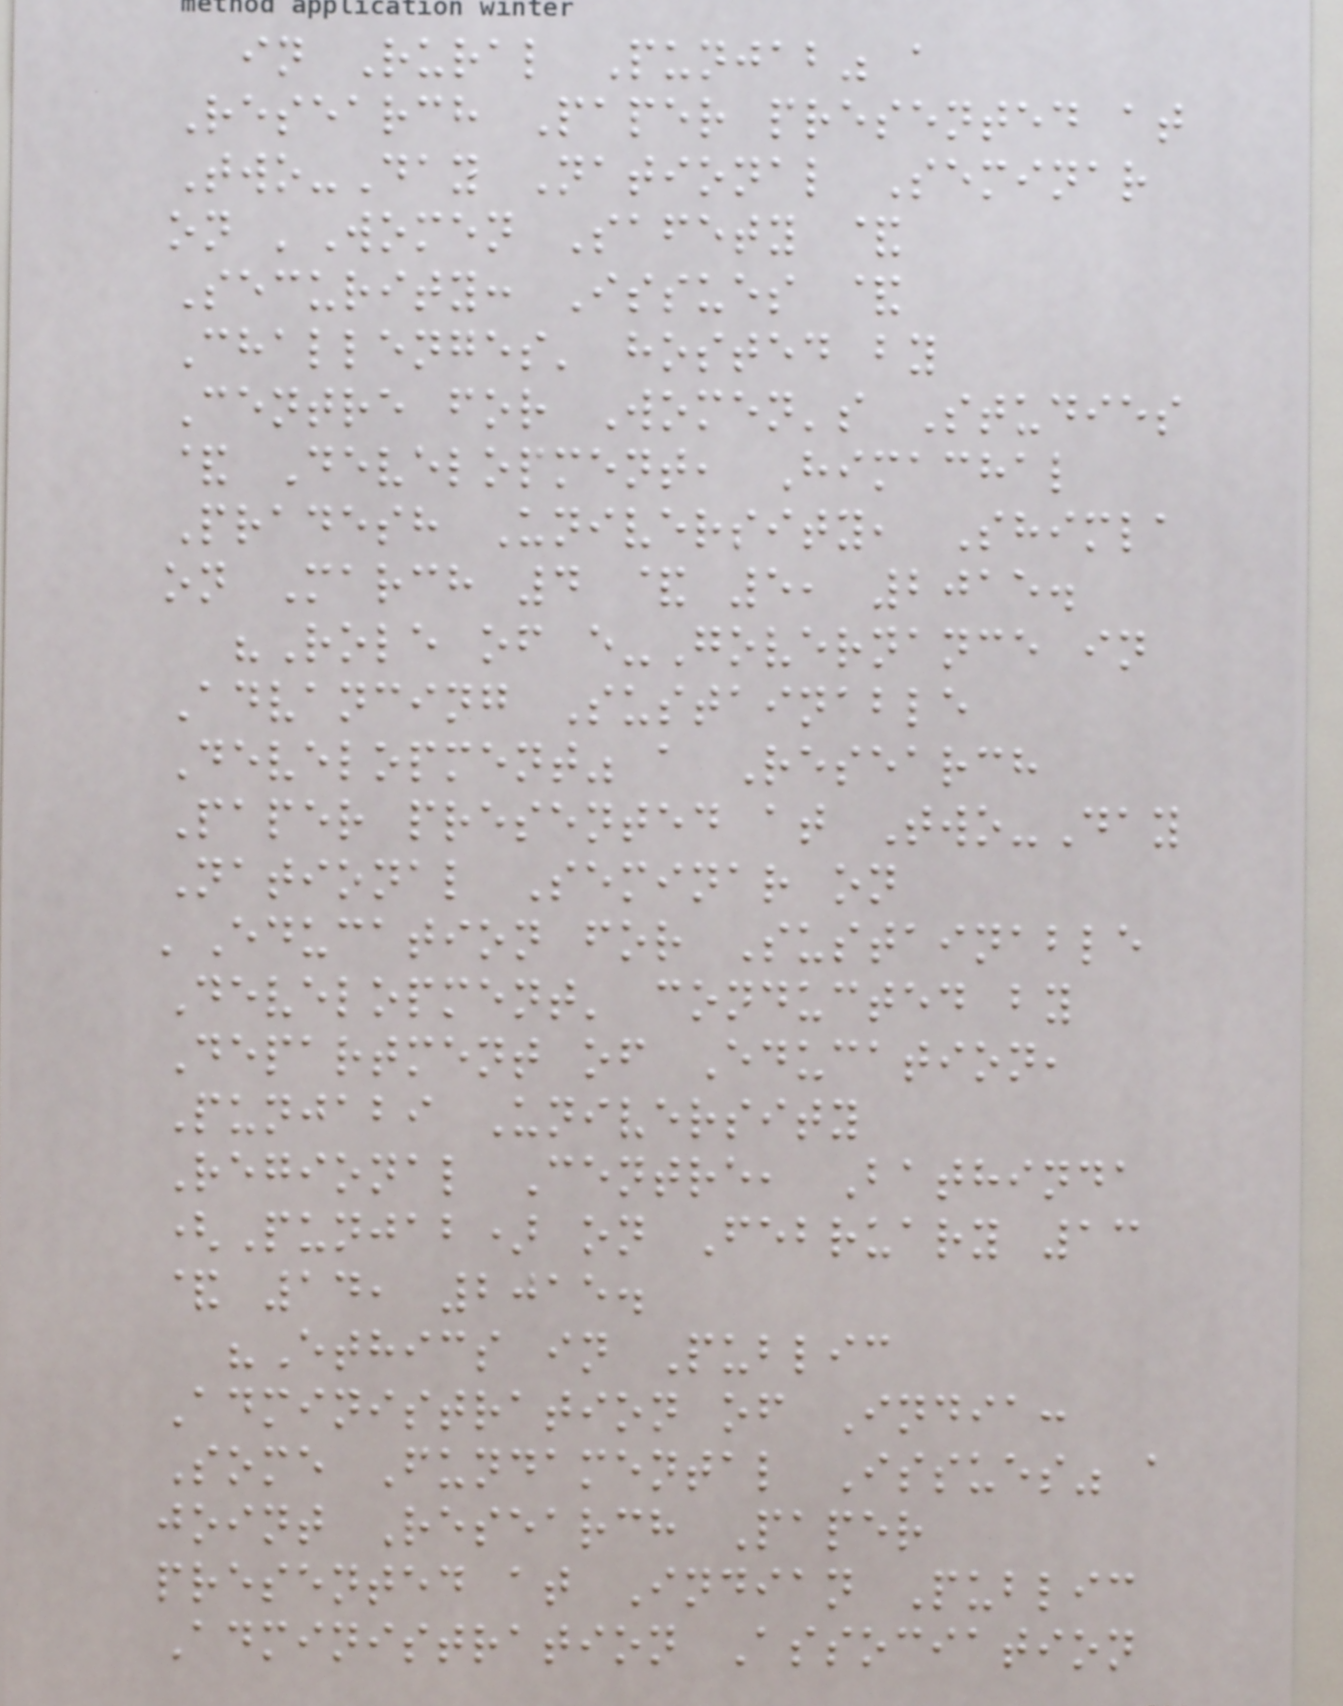in Rural Punjab" a
Research Paper presented at
Two-Day National Seminar
on 'Women Safety &
Security: Issues &
Challenges' hosted by
Centre for Women's Studies
& Development, Himachal
Pradesh University, Shimla
on March 4 & 5, 2015.
"Role of e-Governance in
Advancing Sustainable
Development" a Research
Paper presented at Two-Day
National Seminar on
'Education for Sustainable
Development' conducted by
Department of Education,
Punjabi University
Regional Centre, Bathinda
(Punjab) on February 13
& 14, 2015.
"Ethics in Public
Administration of India:
Some Fundamental Issues" a
joint Research Paper
presented at Indian Public
Administration Association
